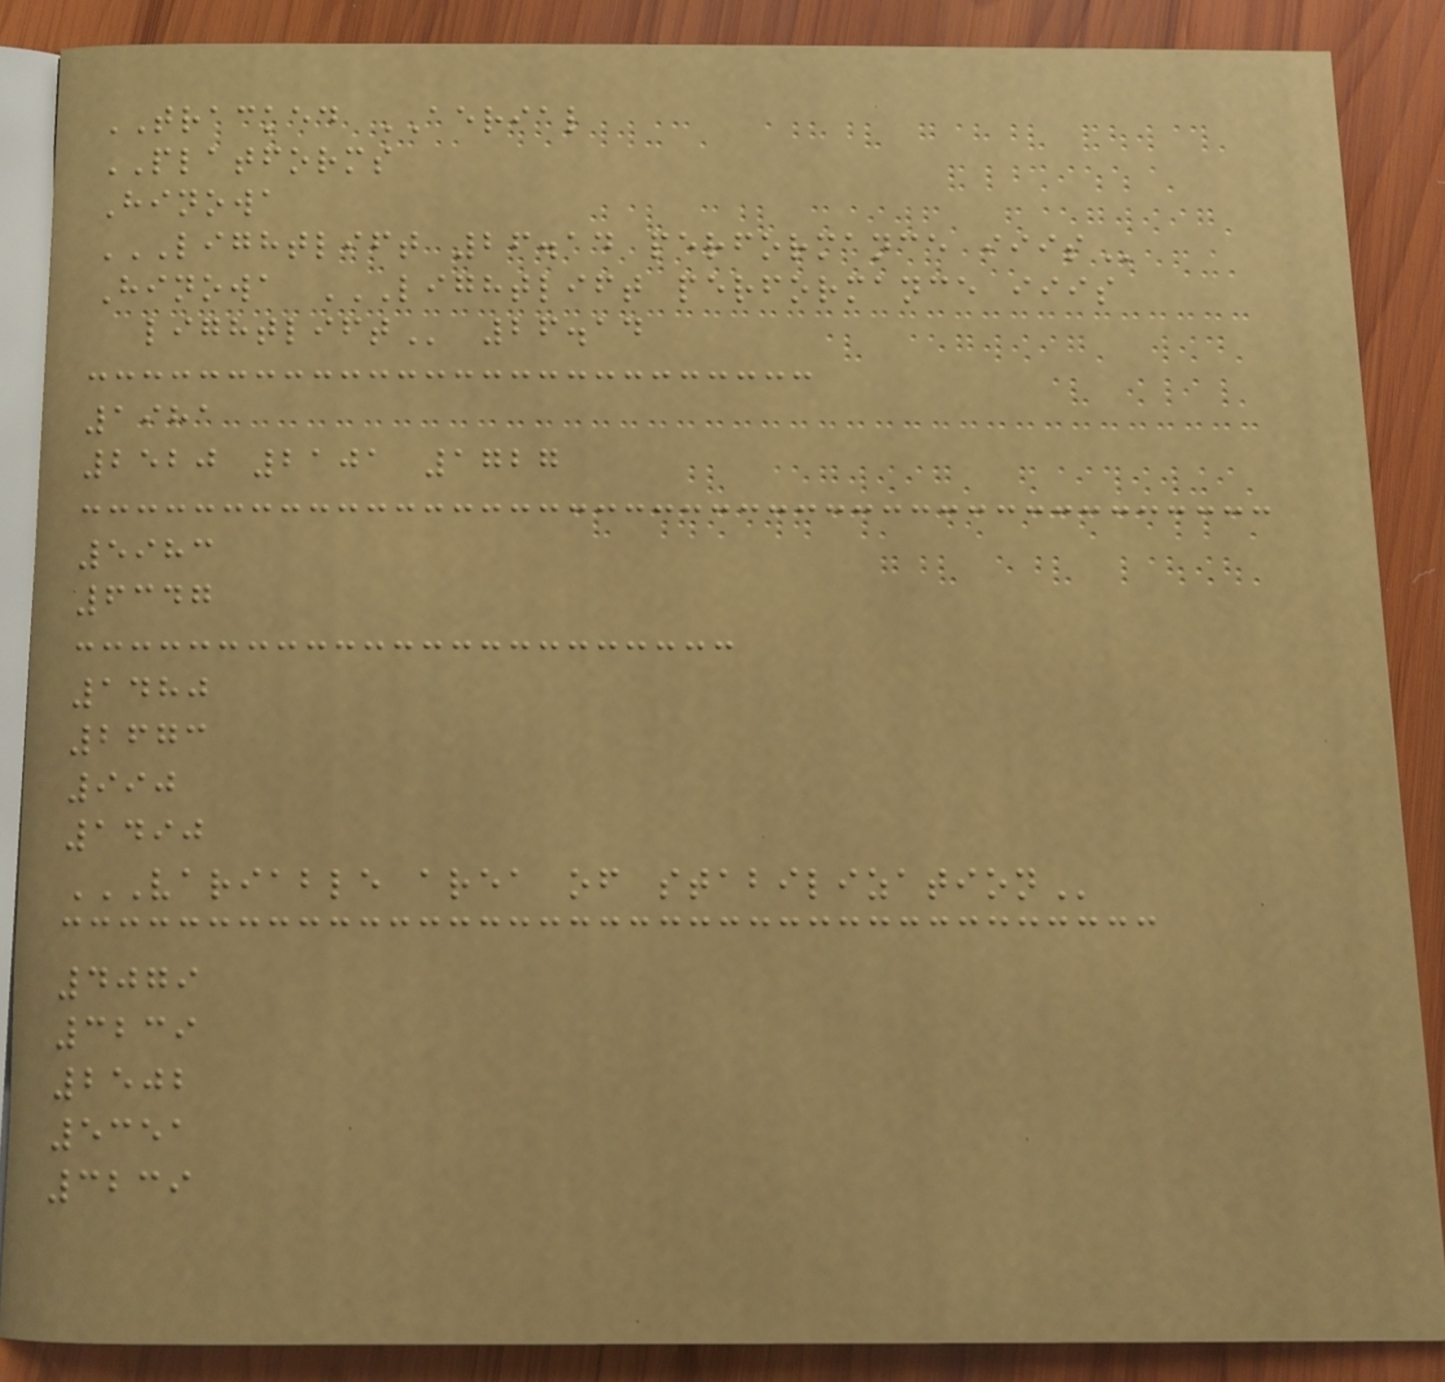TRACKED AERIAL
PLATFORMS
Hinowa
LIGHTLIFT 26.14 PERFORMANCE IIIS
Hinowa LIGHTLIFT PERFORMANCE IIIS
LIGHTLIFT 26.14
1981
2520 2101 1727
5983
6347
1480
2673
990
1490
VARIABLE AREA OF STABILIZATION
4079
3239
2502
5351
3239
